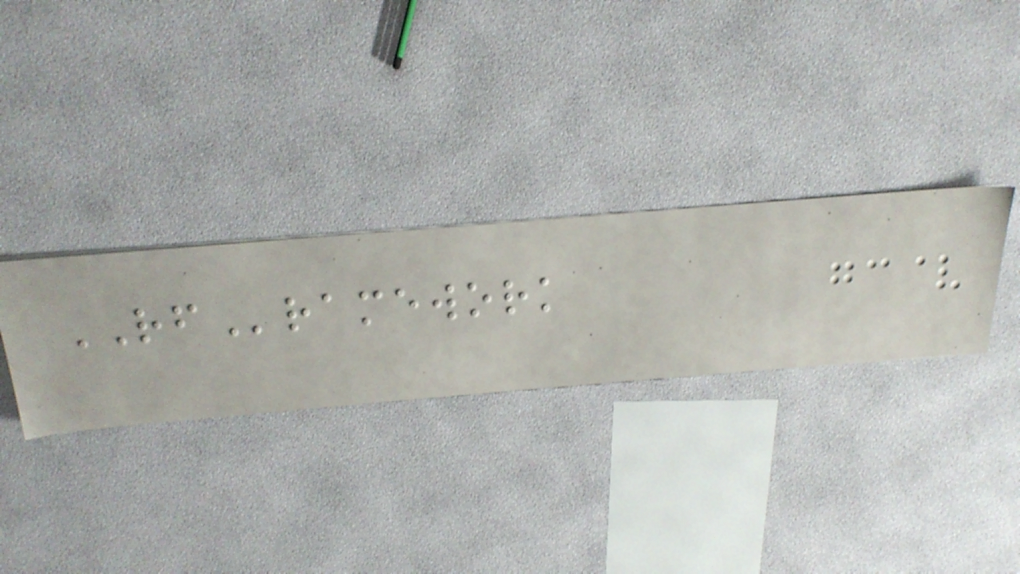RFramework
